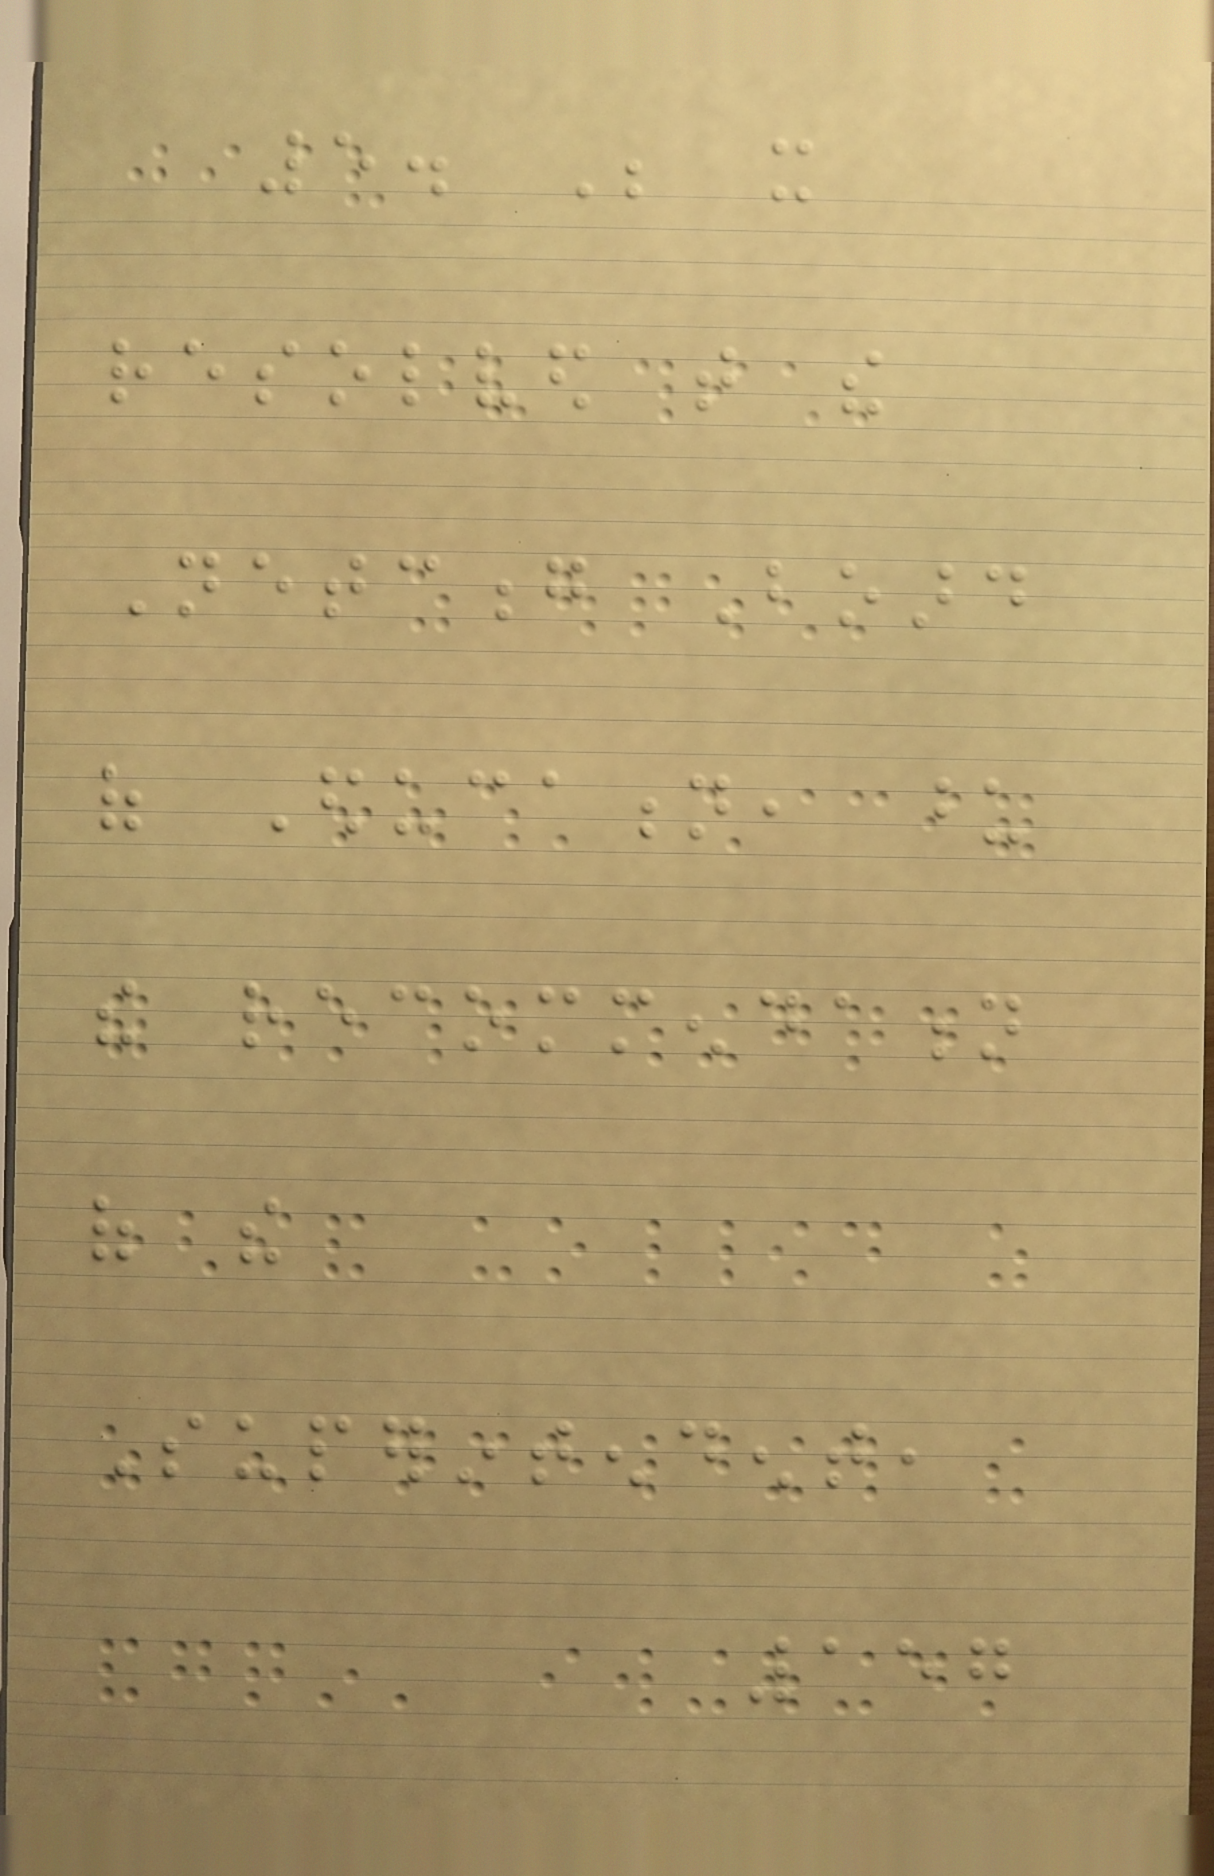5. Be it
resolved that the
Netcong Board
of Education, upon
the recommendation
of the
Superintendent,
157
